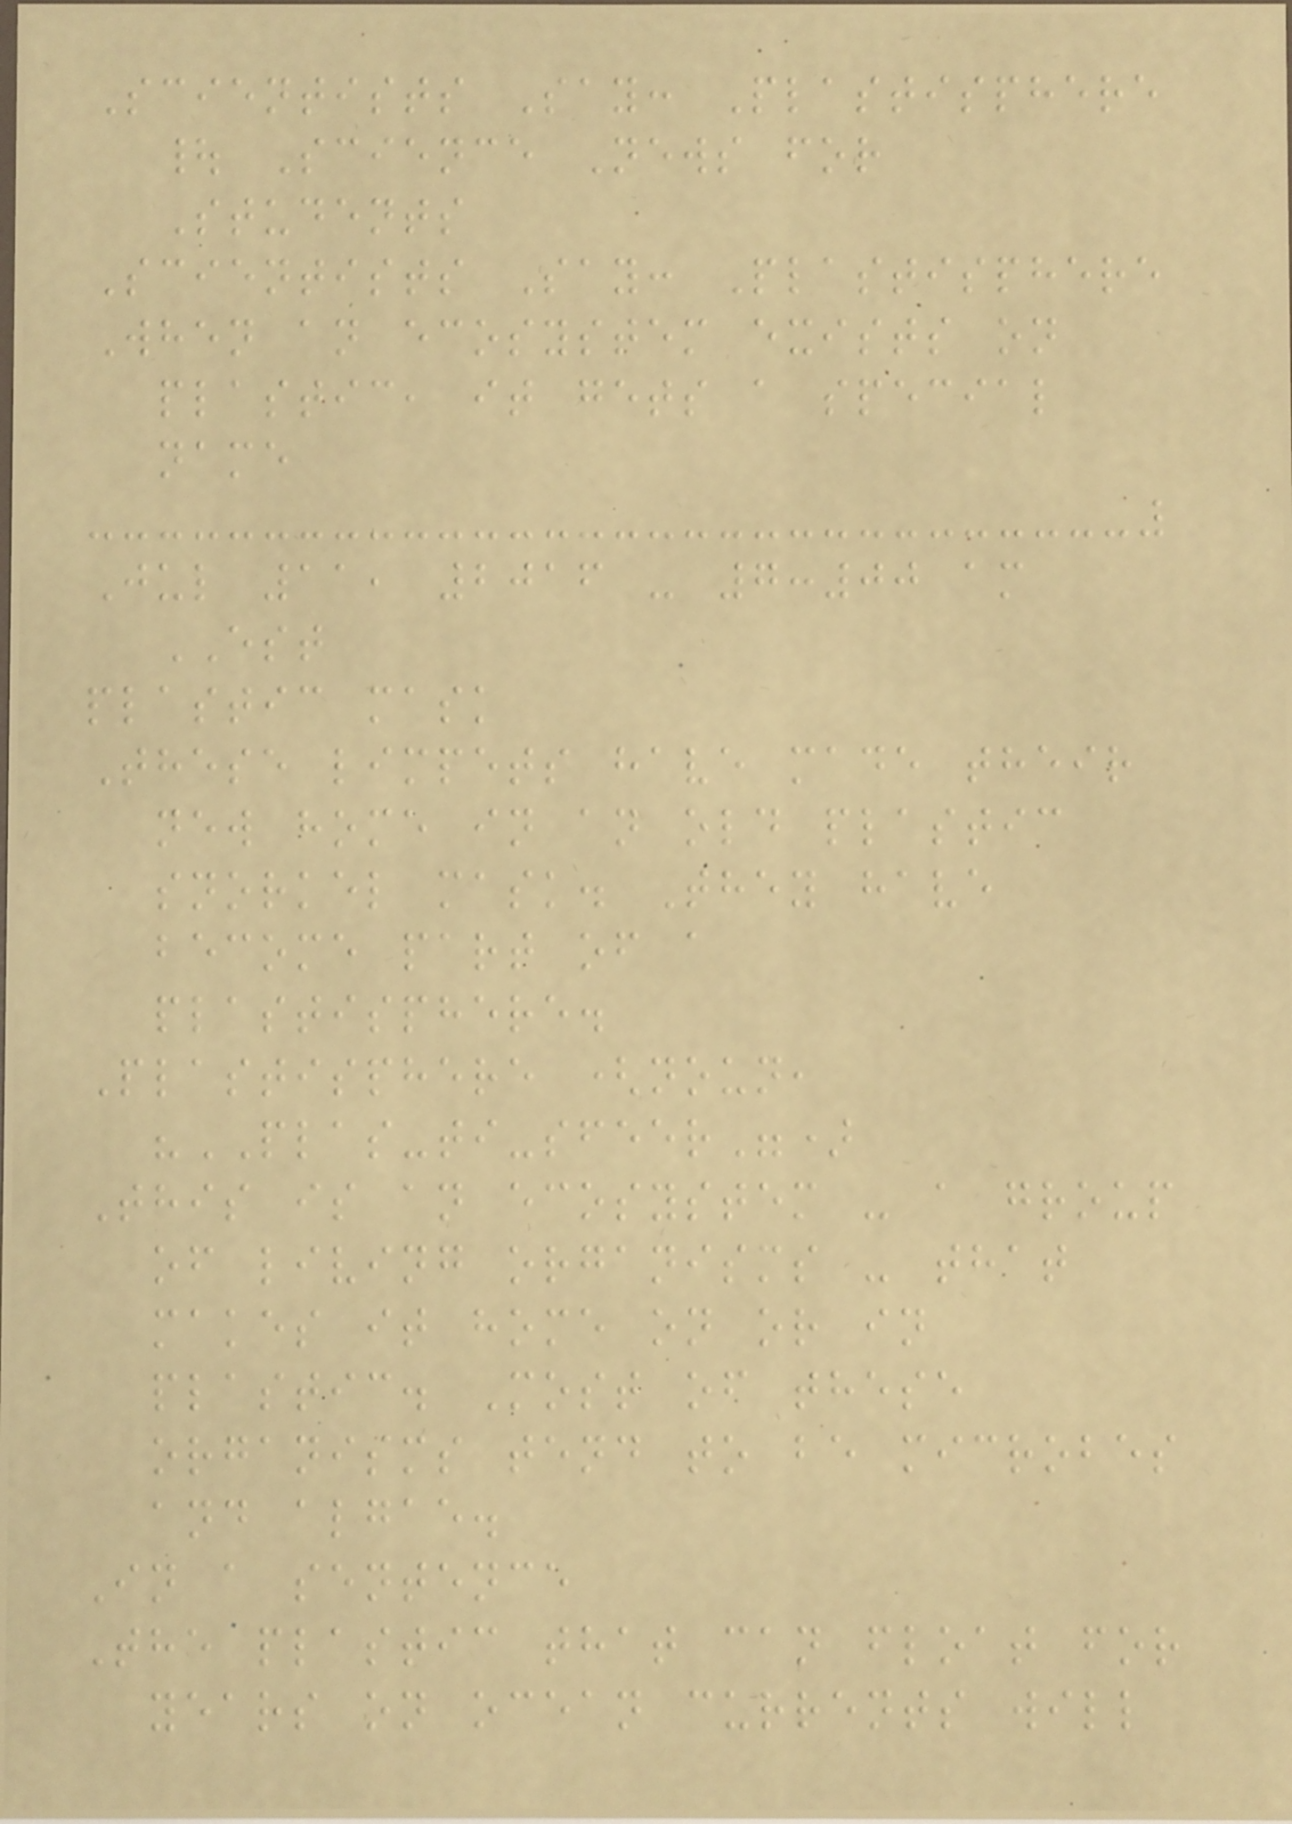Scientists Say: Plastisphere
| Science News for
Students
Scientists Say: Plastisphere
When an ecosystem exists on
plastic, it gets a special
name
Jul 11, 2016 - 7:00 am
EST
plastic mask
These limpets have made their
new home in an old plastic
snorkel mask. They have
become part of a
plastisphere.
Plastisphere (noun,
"PLAS-ti-sfeer")
This is an ecosystem - a group
of living organisms - that
makes it home on or in
plastic. Most of these
organisms tend to be microbes
and algae.
In a sentence
The plastic that can float for
years on ocean currents will
